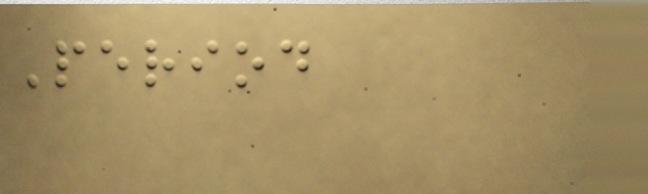Period
